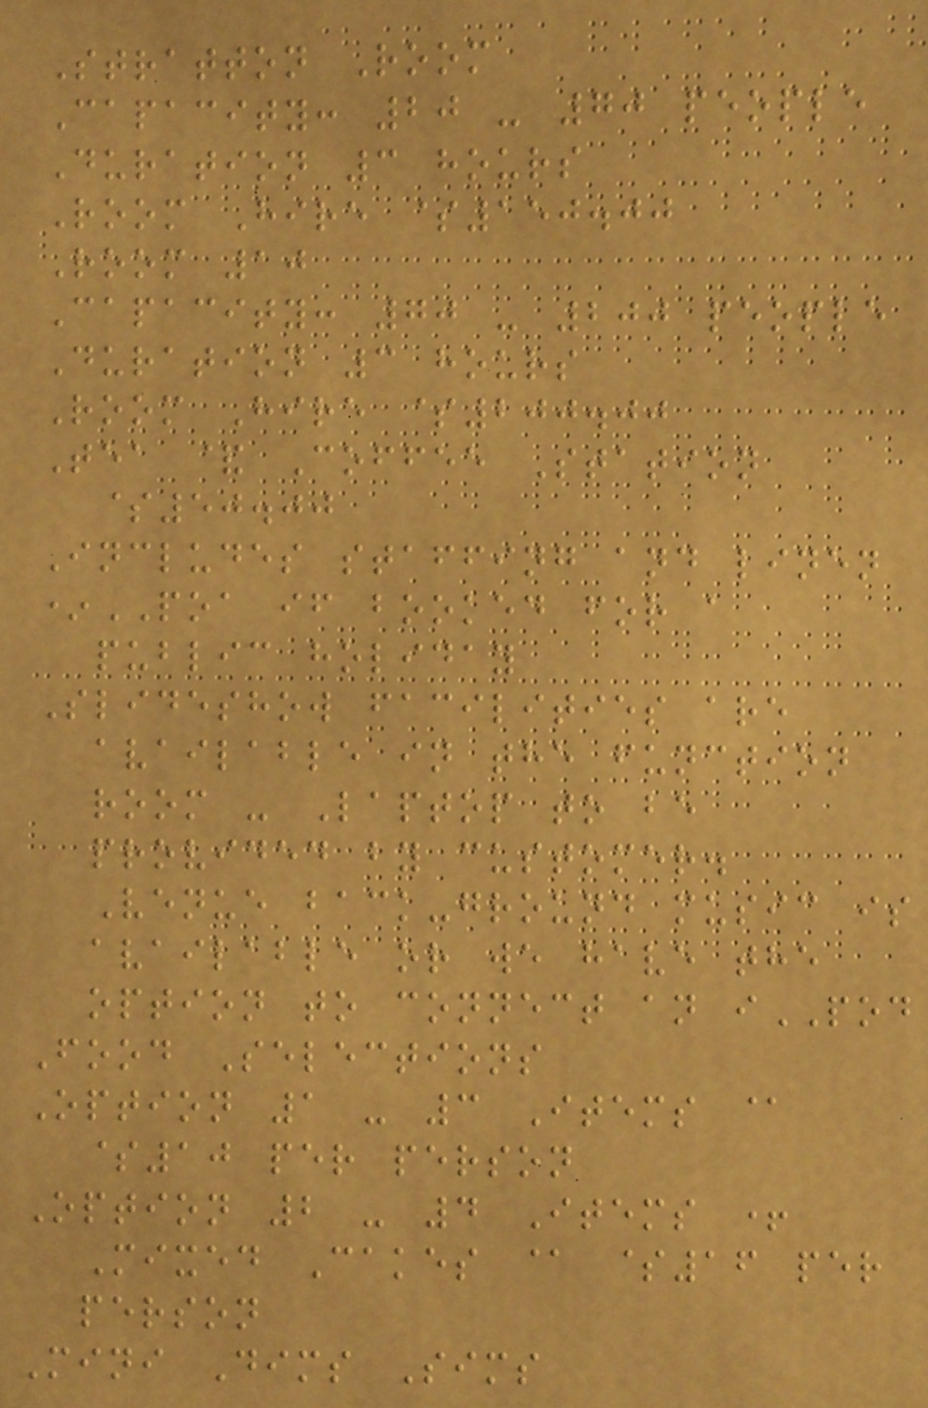Stratton Room
Capacity: 20 - 70 people
Duration 3 hours
Room Hire $150.00
Room 10
Capacity: 70 - 200 people
Duration 3 hours
Room Hire $200.00
Tea & Coffee Station
$50.00
Includes staffing and linen
*POA if booked for a
public holiday
Slideshow facilities are
available in the function
room - Laptop to be
provided by customer.
Venue back-ground music is
available or we have the
option to connect an iPOD
Food Selections
Option 1 - 3 Items @
$10 per person
Option 2 - 4 Items +
Mixed Cakes @ $16 per
person
Mini Dims Sims
